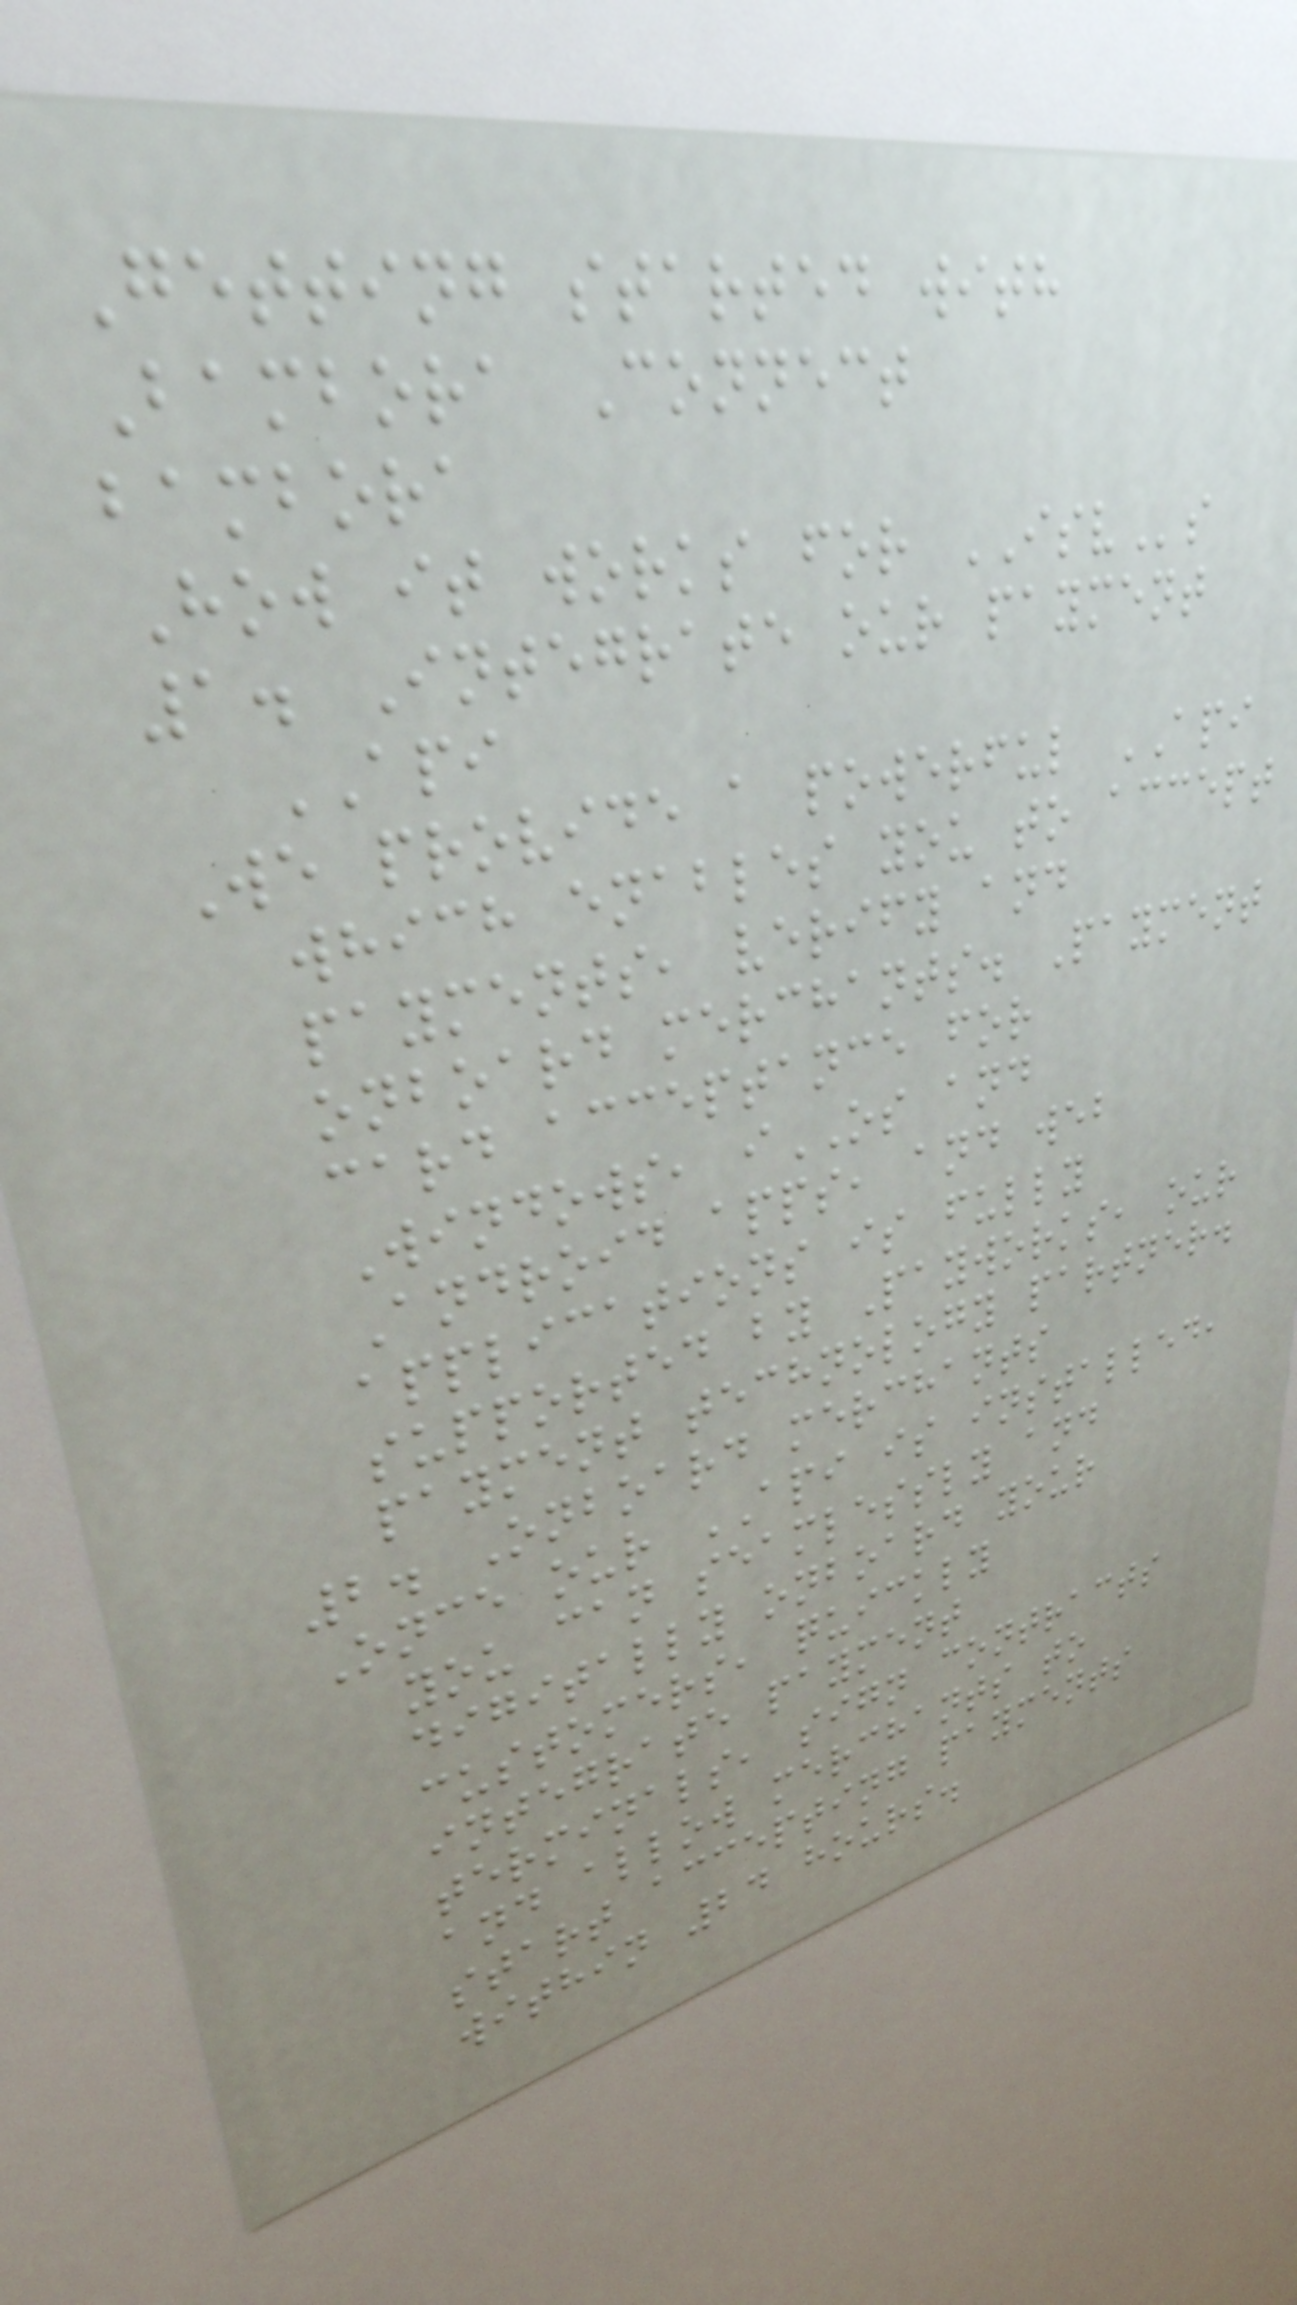Getting started with
Bambora Connect
bambora
How it works for ISVs
1. Integrate our payment
API
We provide a powerful API
which enables you to accept
payments, verify and
onboard merchants. Payment
card acceptance for
Windows, iOS and
Android apps, and web
applications is fully
supported by Payworks, our
payment technology partner.
2. Onboard merchants
Once our API is installed,
you can seamlessly and
digitally onboard your
customers, quickly
integrate payment
terminals, sign contracts
and allow merchants to
start accepting payments
within 24 hours.
